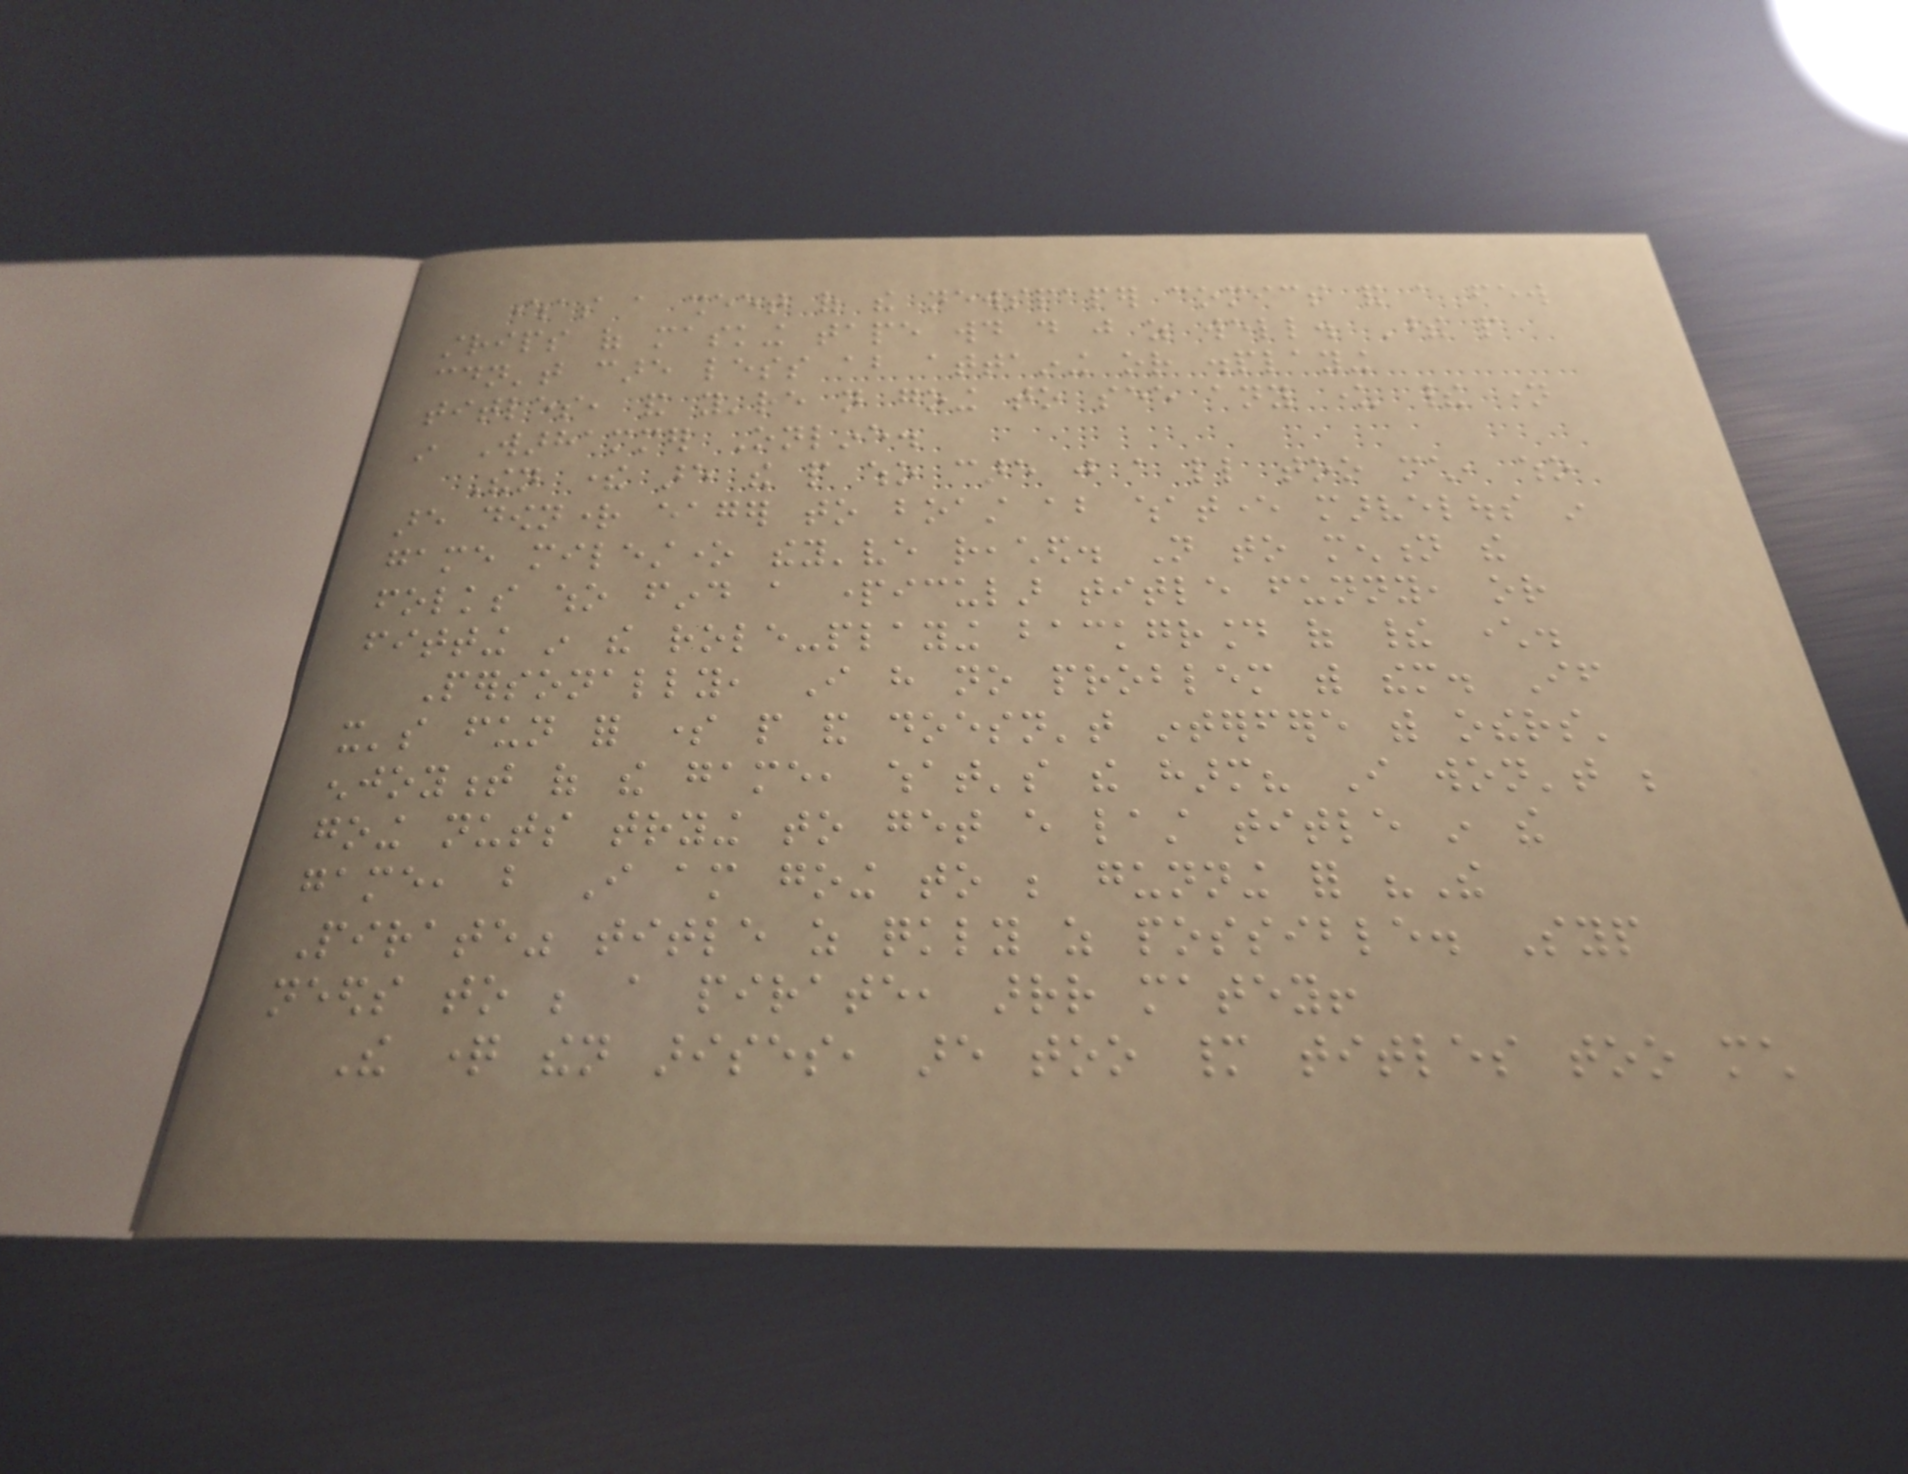whereas a sheet of the newspaper comics and a few
strips of masking tape would do just as well. These people
couldn't care less about attaining or displaying
titles, and you're not going to see any under their name
in Warhammer Online.
Then there are the people who care just a little too much, who
are downright eager to boast about whatever marvelous in
game milestone they've reached. Not to mention the
folks who find a particular title funny, or
fitting in the role-playing background of their character.
Personally, I have no problem with them. If
it's fun for some people and doesn't interfere with others'
enjoyment of the game, what's the harm? I won't be
going nuts trying to get every last title in the
game, but I am going to be gunning for "The
Pirate" title as quickly as possible. Syp
needs to be a pirate, arrr matey!
The question then arises, are too many titles too much
